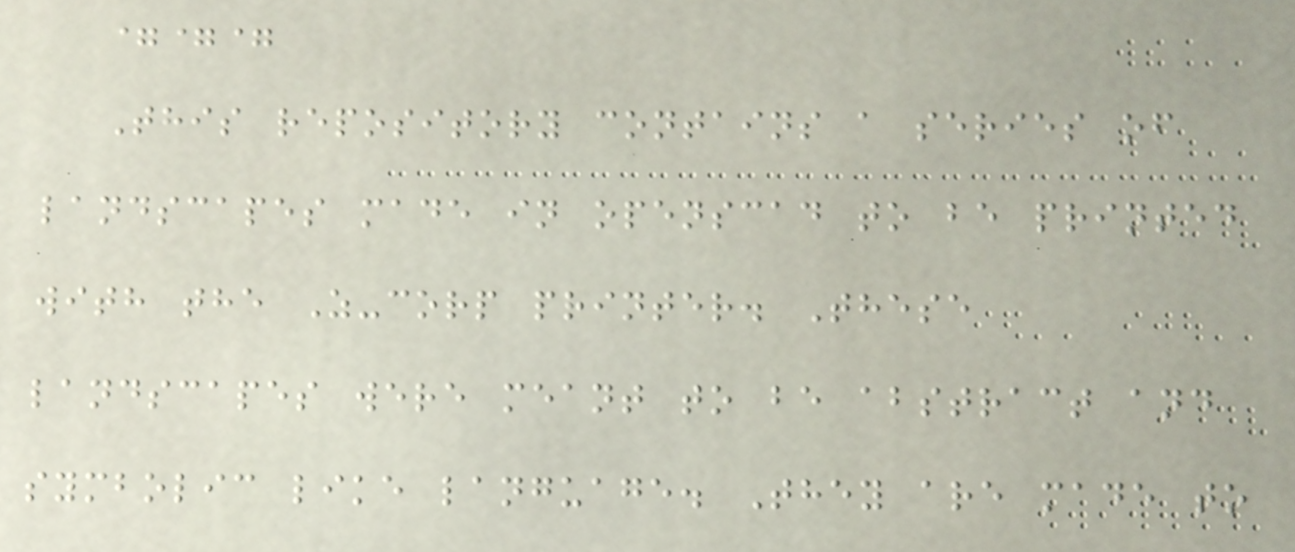===
This repository contains a series of
landscapes made in openscad to be printed
with the Z-corp printer. These
landscapes were meant to be abstract and
symbolic like language. They are made to
